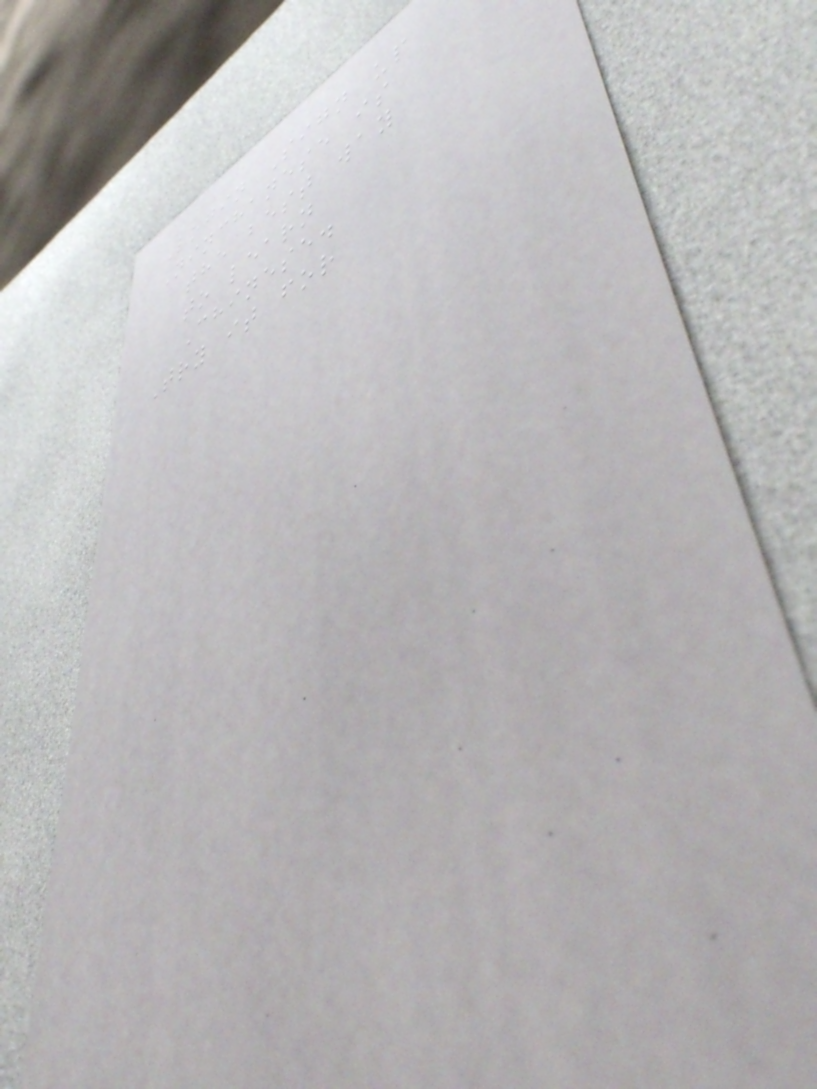Login Sign up
Ninchanese is
the best way
to learn
Chinese.
Try it for
